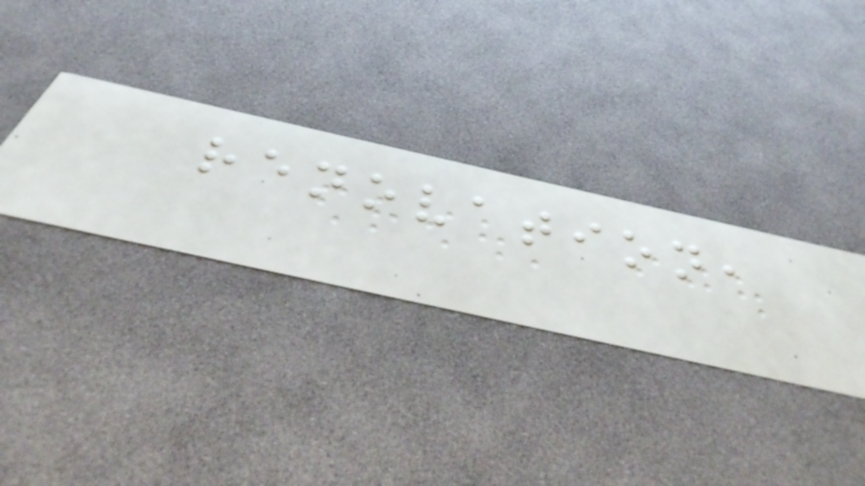renovation,
